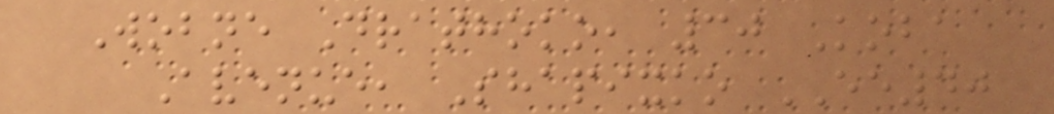Wobne Drathoko, 30 Koba
Avenue, Shapixko EE40
